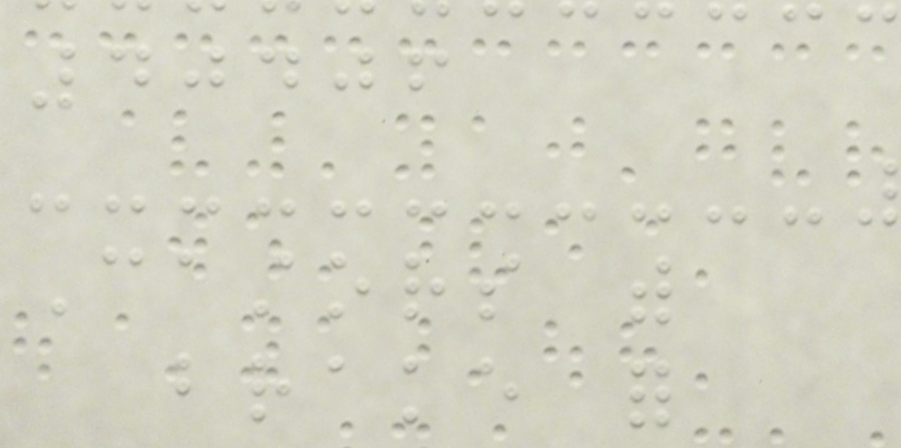40406
Castors with
brake for
